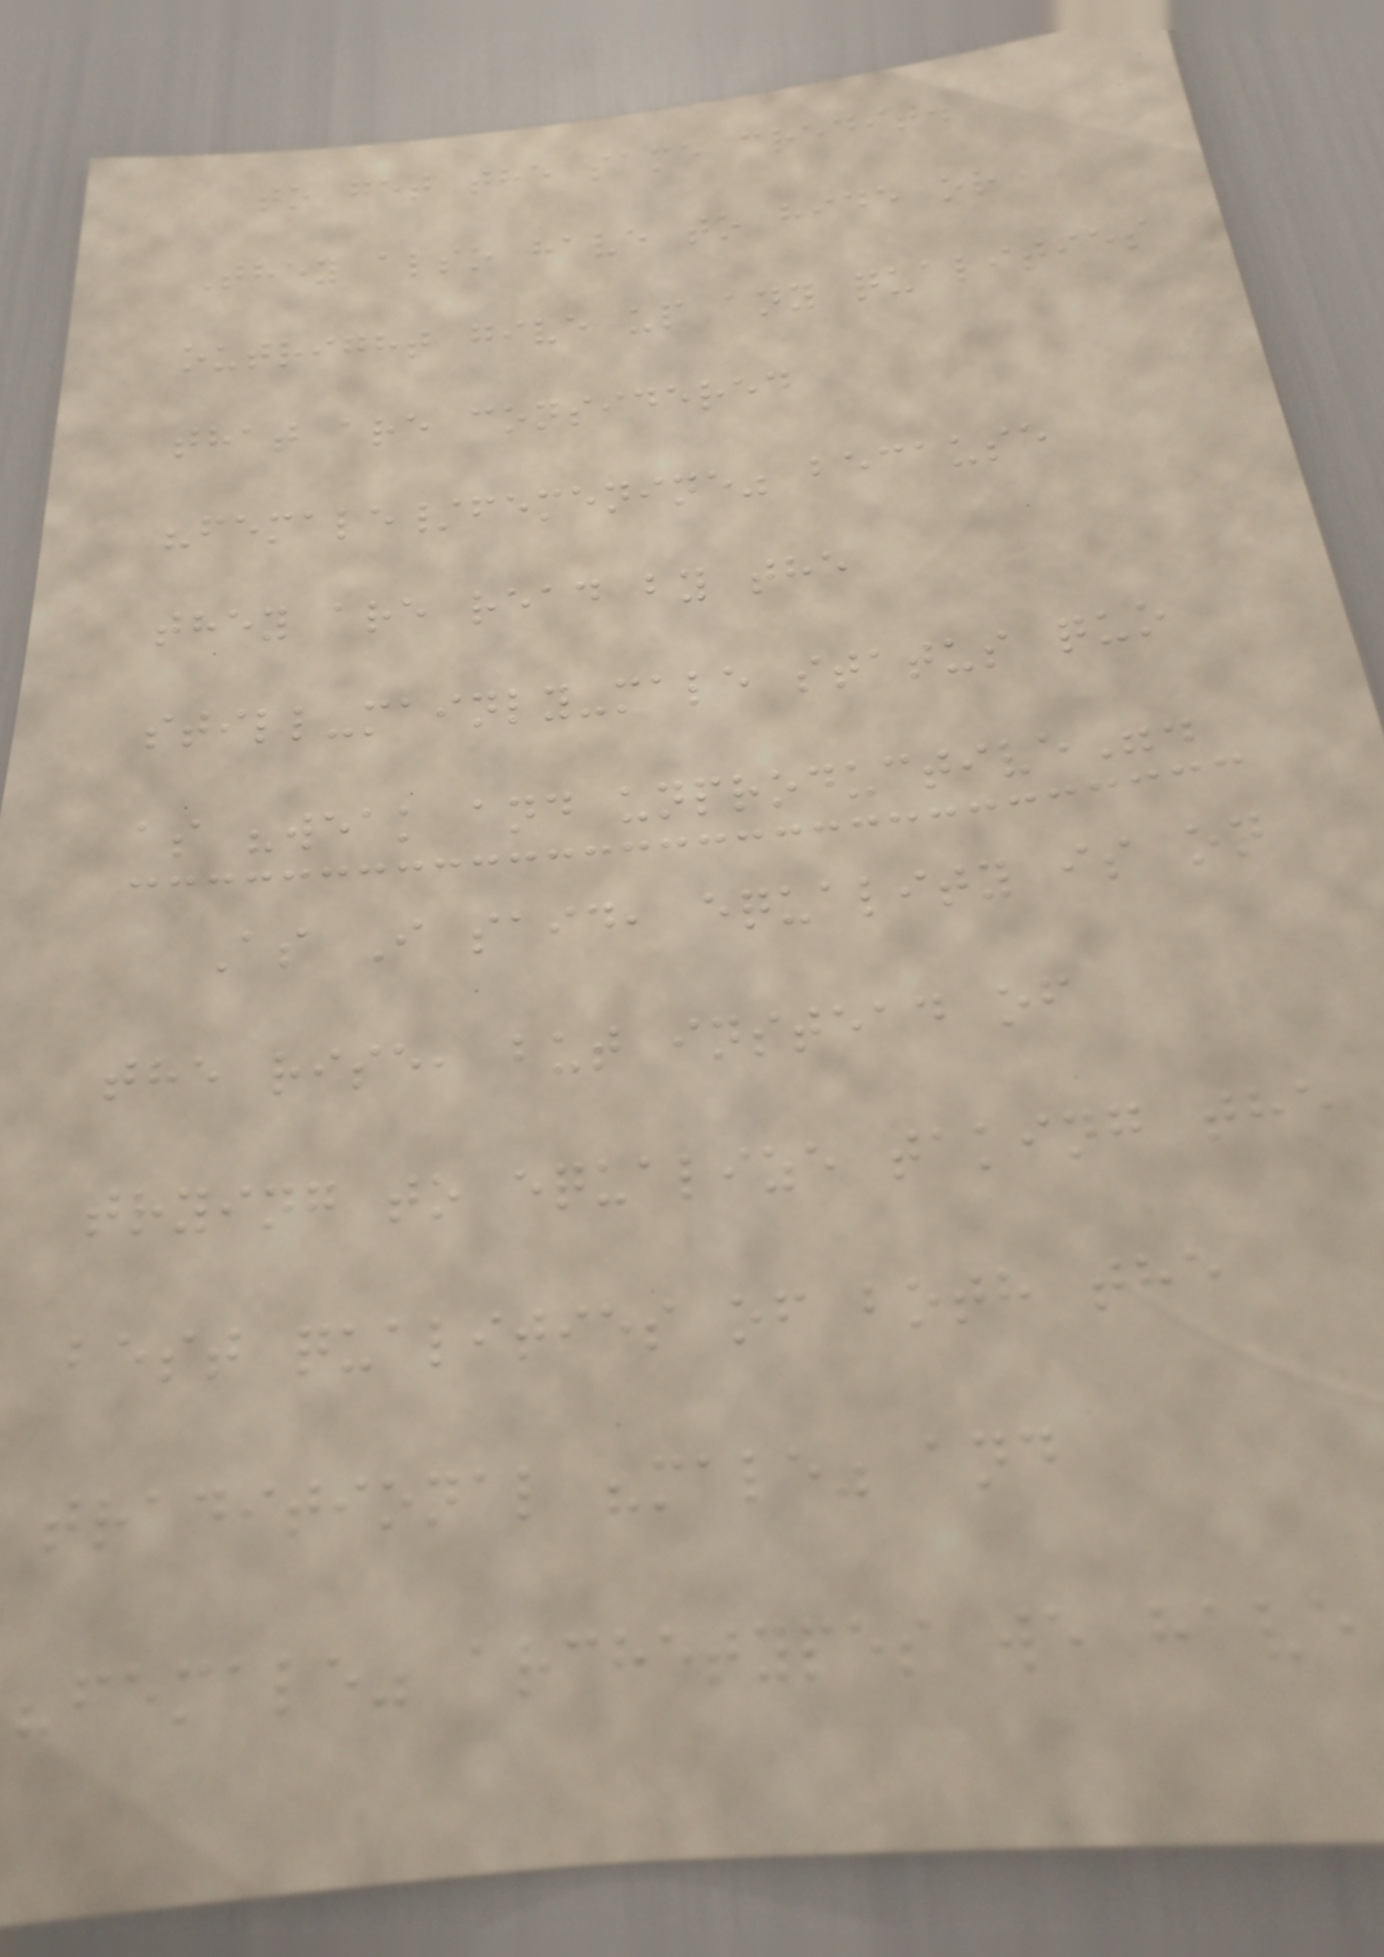to get the same credit.
They also have to hide or
outright give up any qualities
that are considered
"female/femenine" because
they are read by the
still-mainly-male status quo
as "weak and unproductive".
As I said, equality is on
the rise, but instead of
trying to equalize taking the
best qualities of both the
traditional "male" and
"female" archetypes we have
